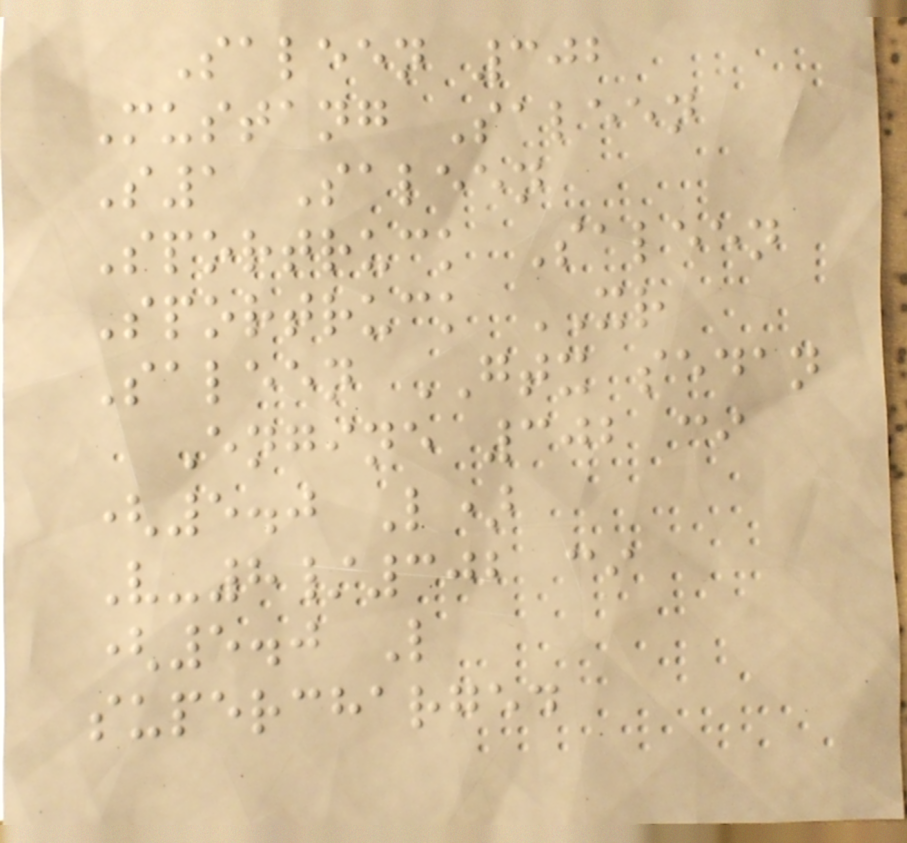Saleen 302
Mustang Saleen
S1 Saleen
Sportruck Saleen
Sportruck XR
Saleen GTX sedan
Engine 302 ci
(5.0 L)
V-8/302 ci
(5.0 L
supercharged
